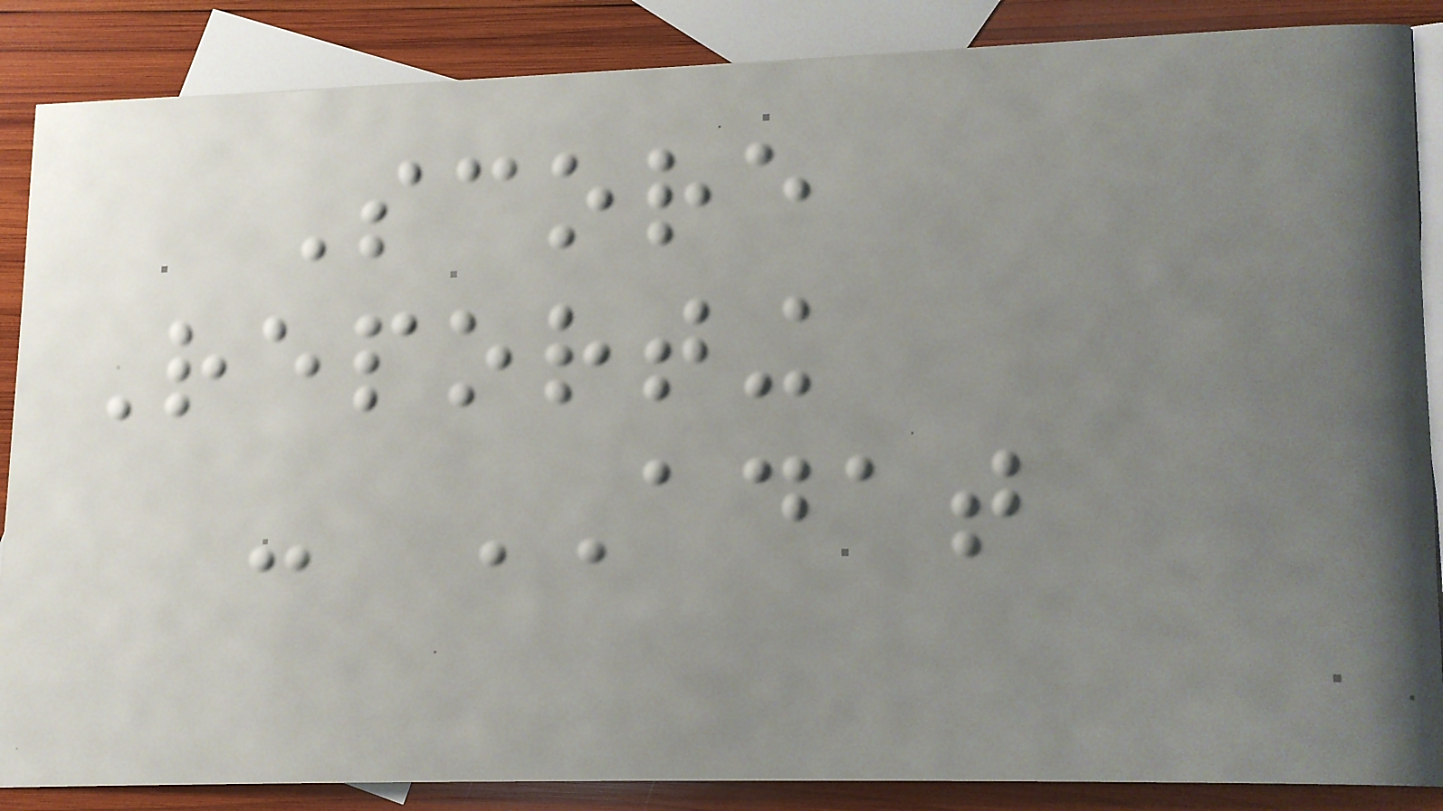Score
Reporting
- ADAT
